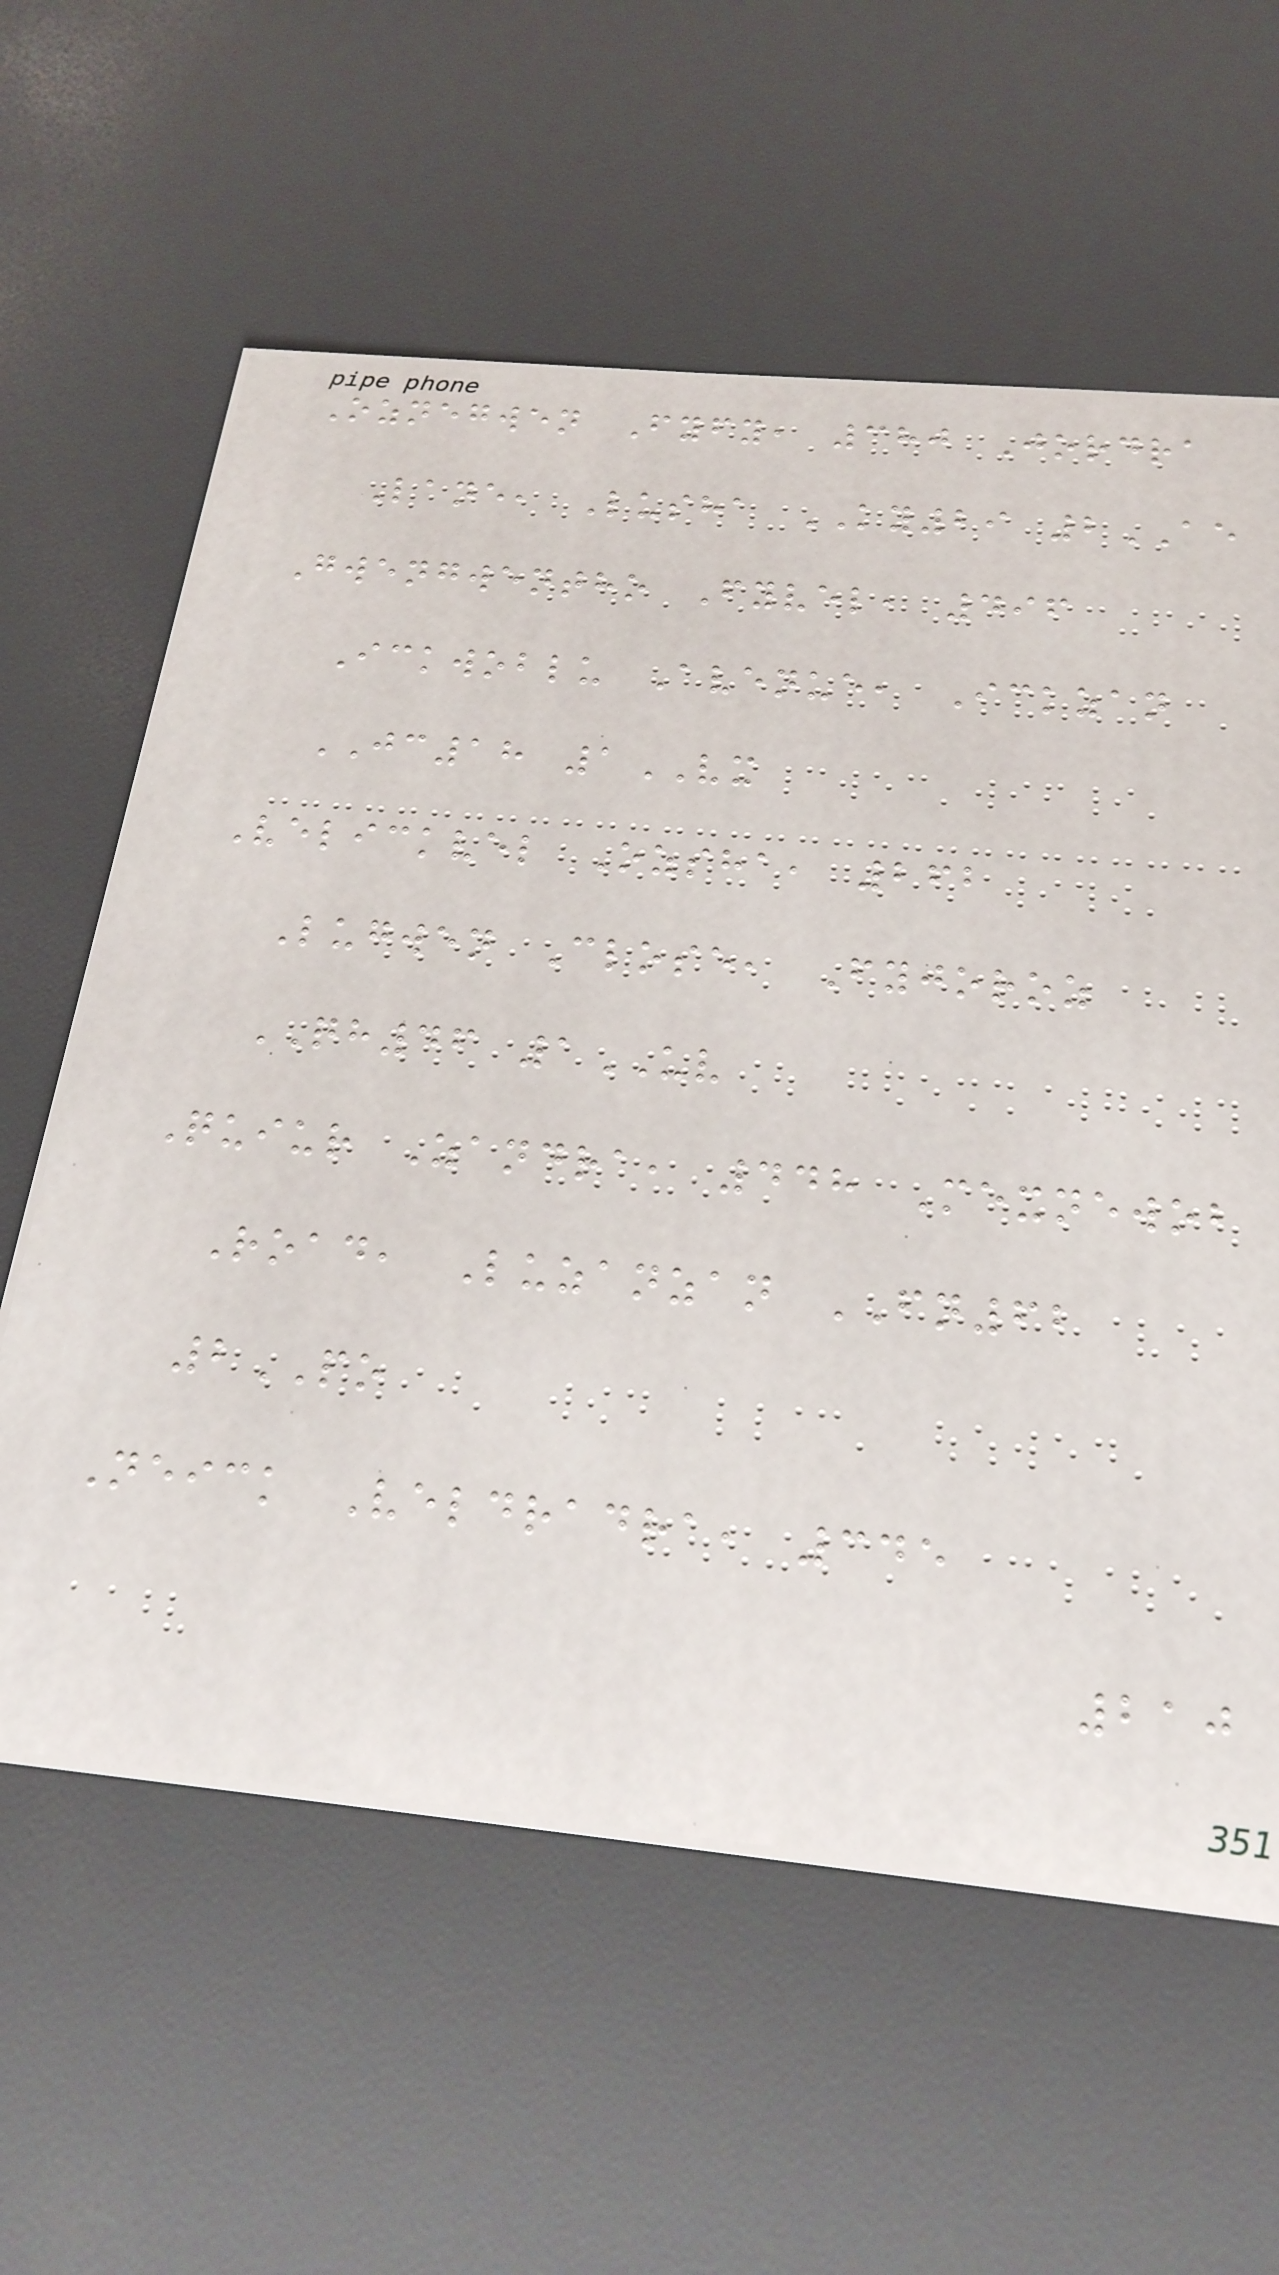Oznegwen Fyfy, 380 Jordra
Lane, Lusha KY29 2AE
Gwengwentho Fyvel, 496
Ickwoblu Avenue, Ickzan
JC18 1VX
Velickvel Ozsha, 262
Lugwen Close, Fyjoroz
QH46 1UV
Quiur Zandra, 448 Mexnewob
Road, Luzanzan FN62
2PO
Neick Veldradra, 345
210
